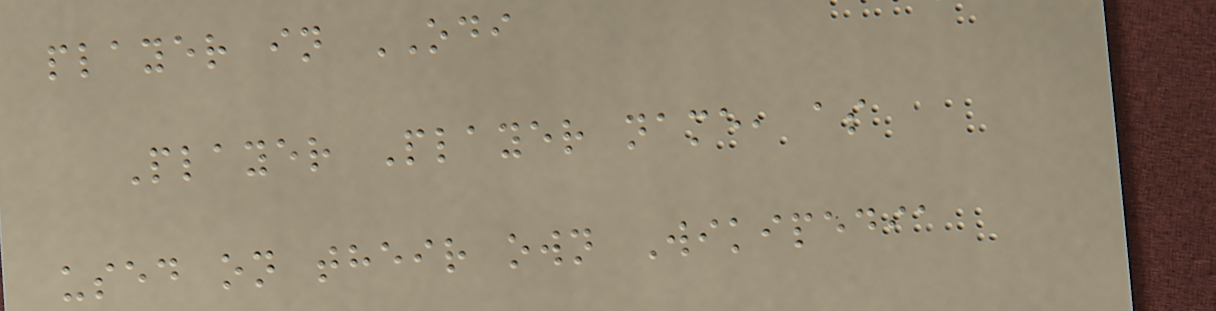player in ODI
Player Player name, as
used on their own Wikipedia
